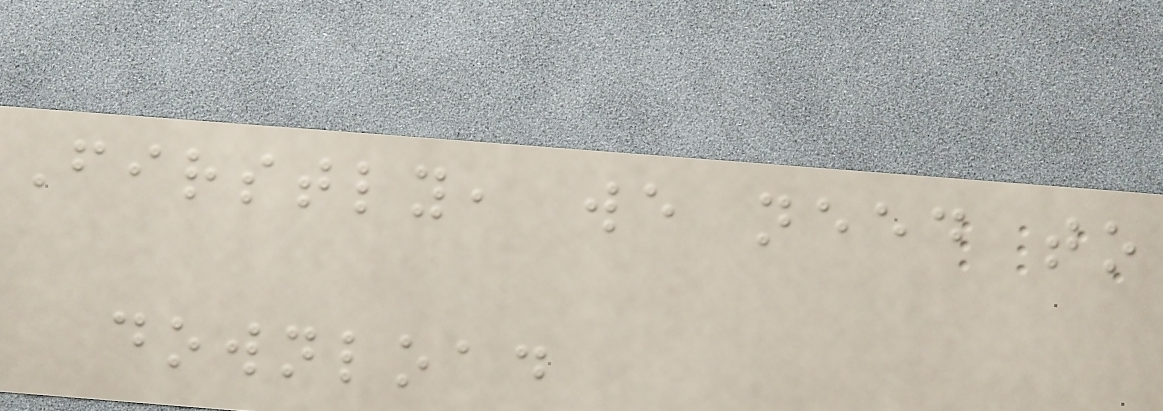Firstly, we need to
download
